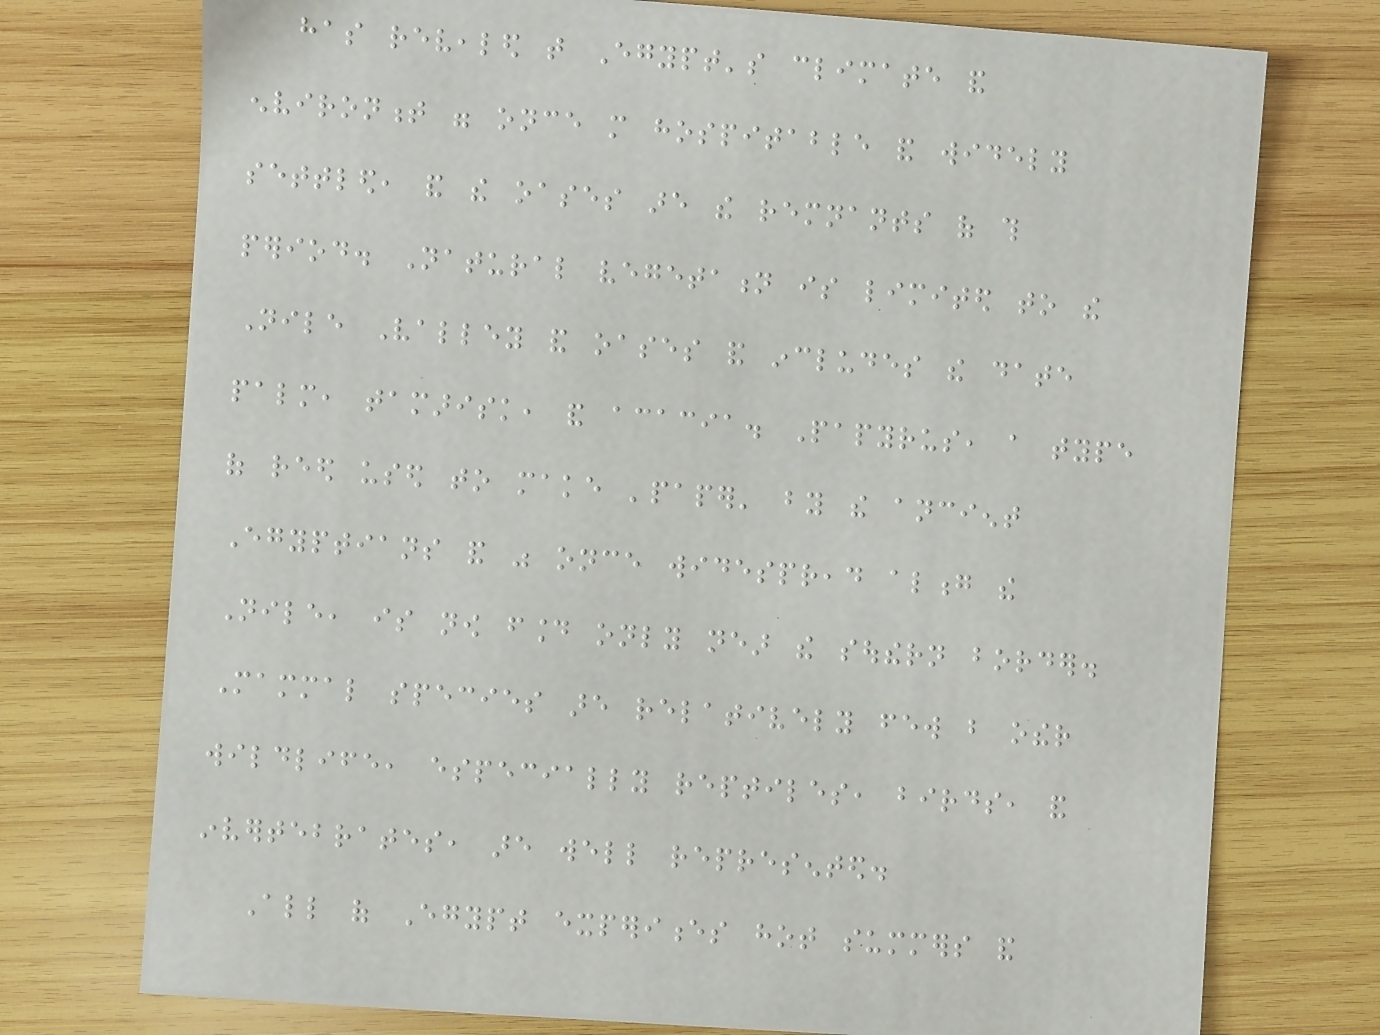has revealed that Egypt's climate and
environment were once more hospitable and widely
settled, and the oases are the remnants of this
period. Natural vegetation is limited to the
Nile Valley and oases and includes the date
palm, tamarisk, and acacia. Papyrus, a type
of reed used to make 'paper' by the ancient
Egyptians and was once widespread along the
Nile, is now found only near the southern border.
Mammal species are relatively few but other
wildlife, especially reptiles, birds, and
invertebrates, are well represented.
All of Egypt experiences hot summers and
